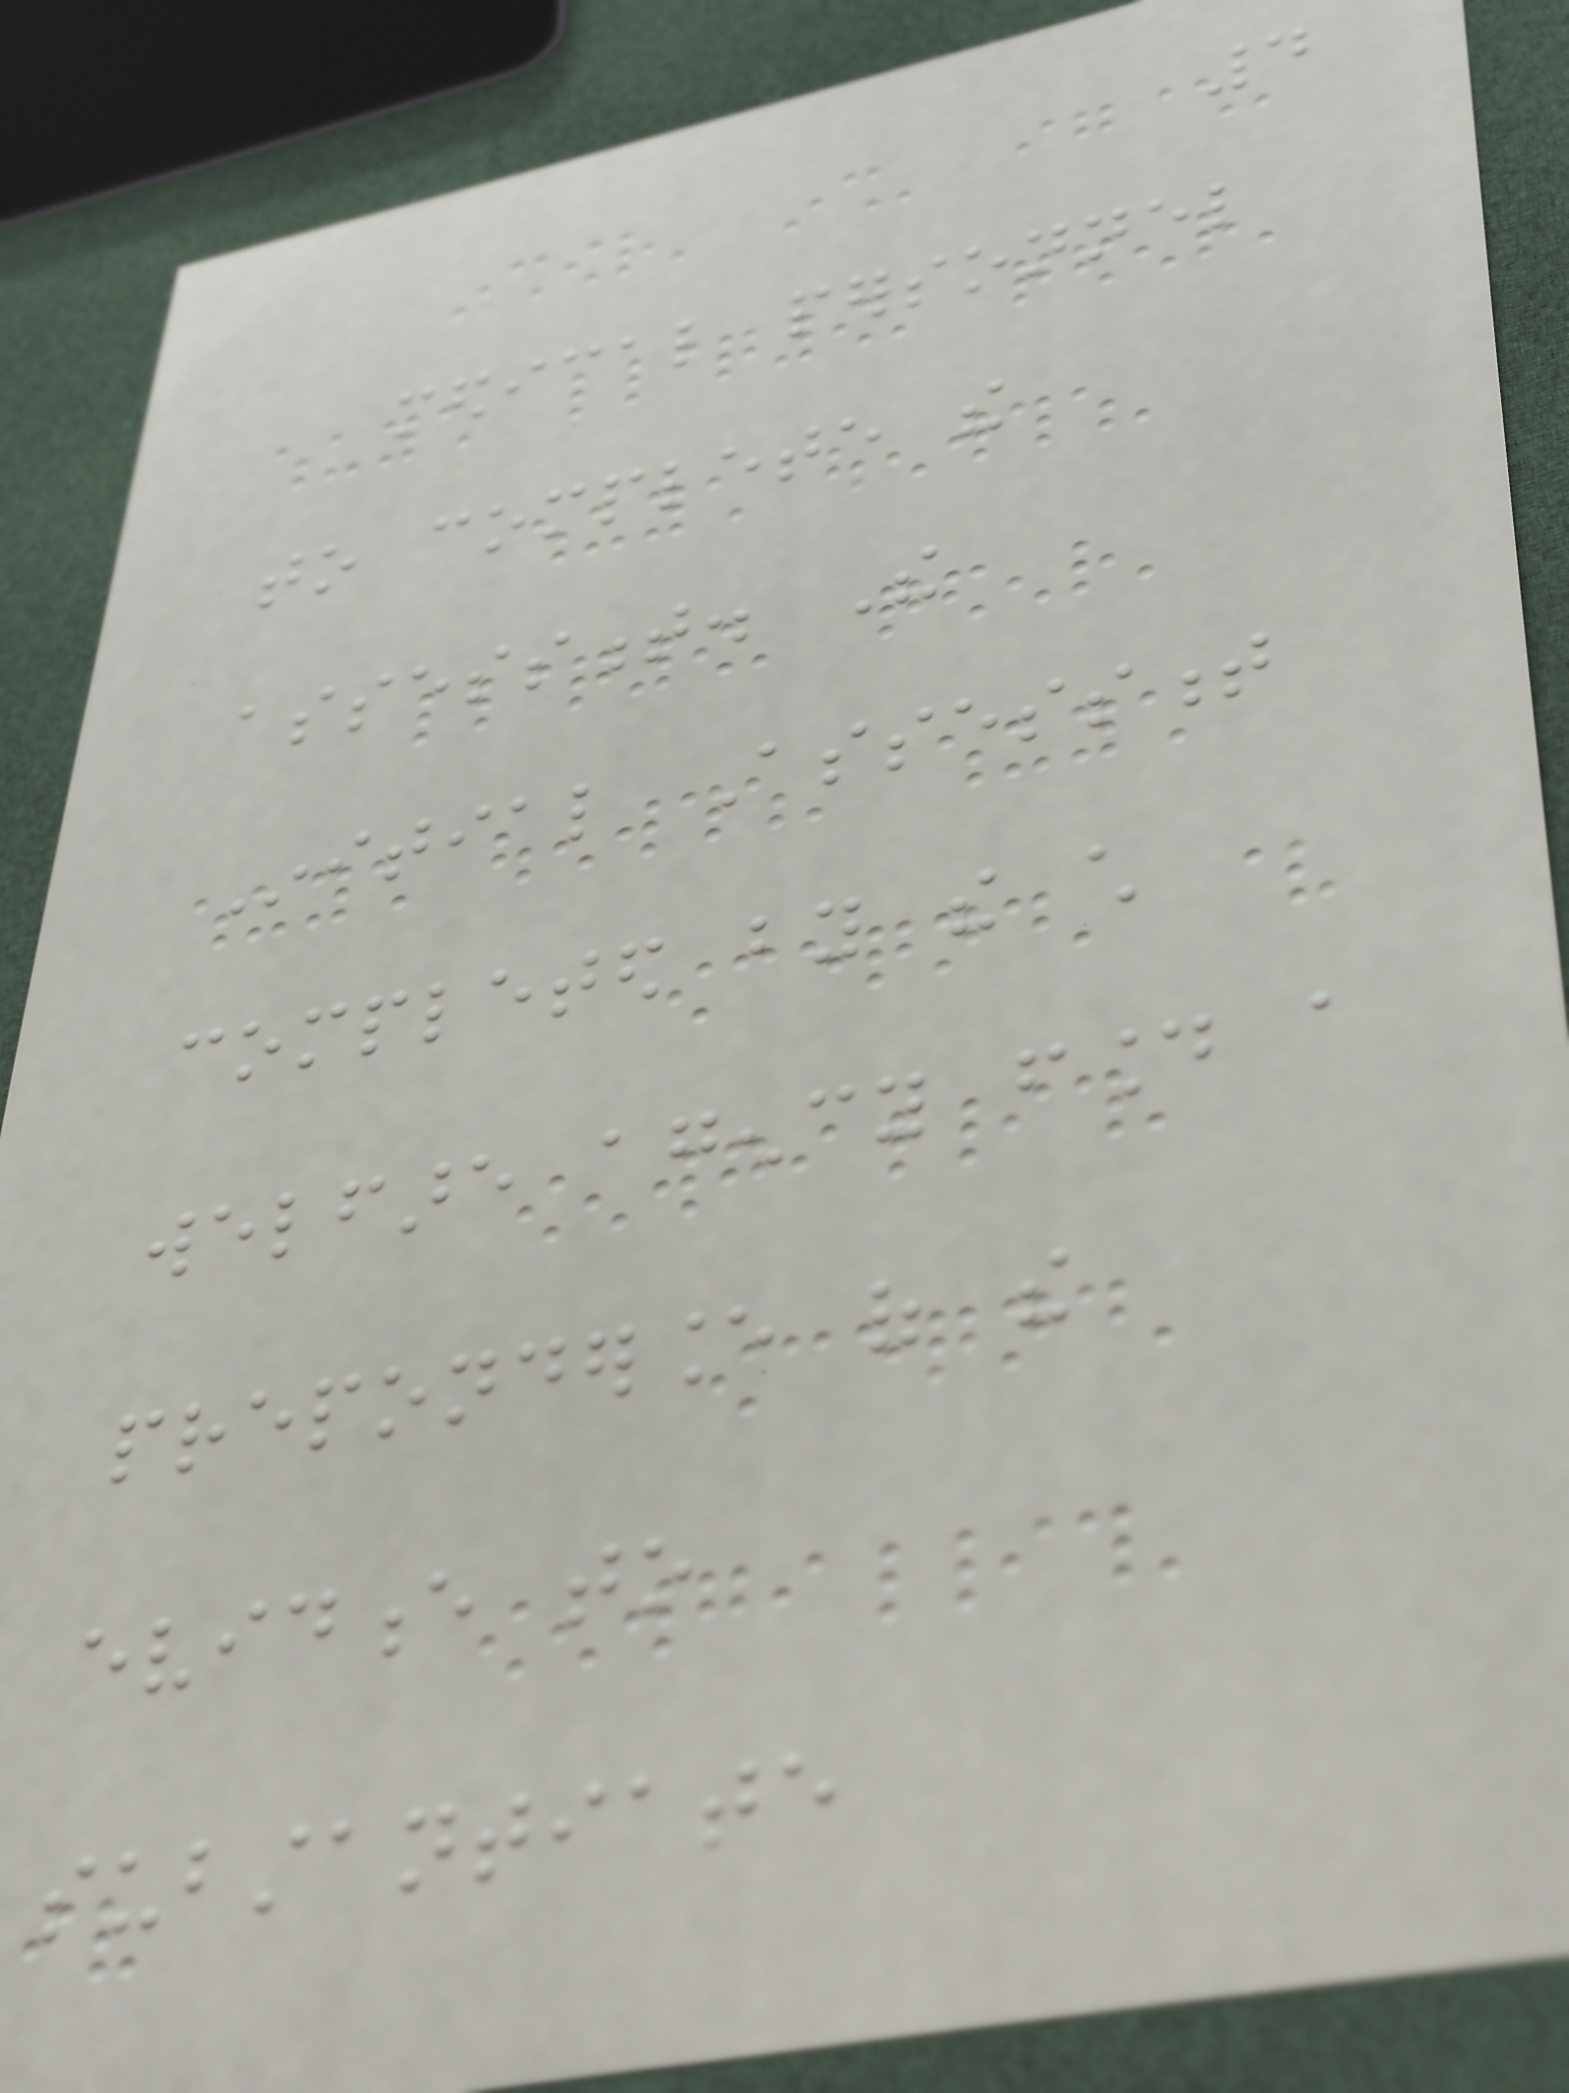4
medical personnel
to complete the
assessment. The
Initial Assessment
completed by the child
welfare agency found a
preponderance of the
evidence to
substantiate
